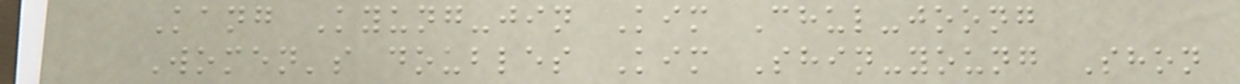Kang Kyung-jin Kim Chul-joong
Women's doubles Kim Shin-young Shon
